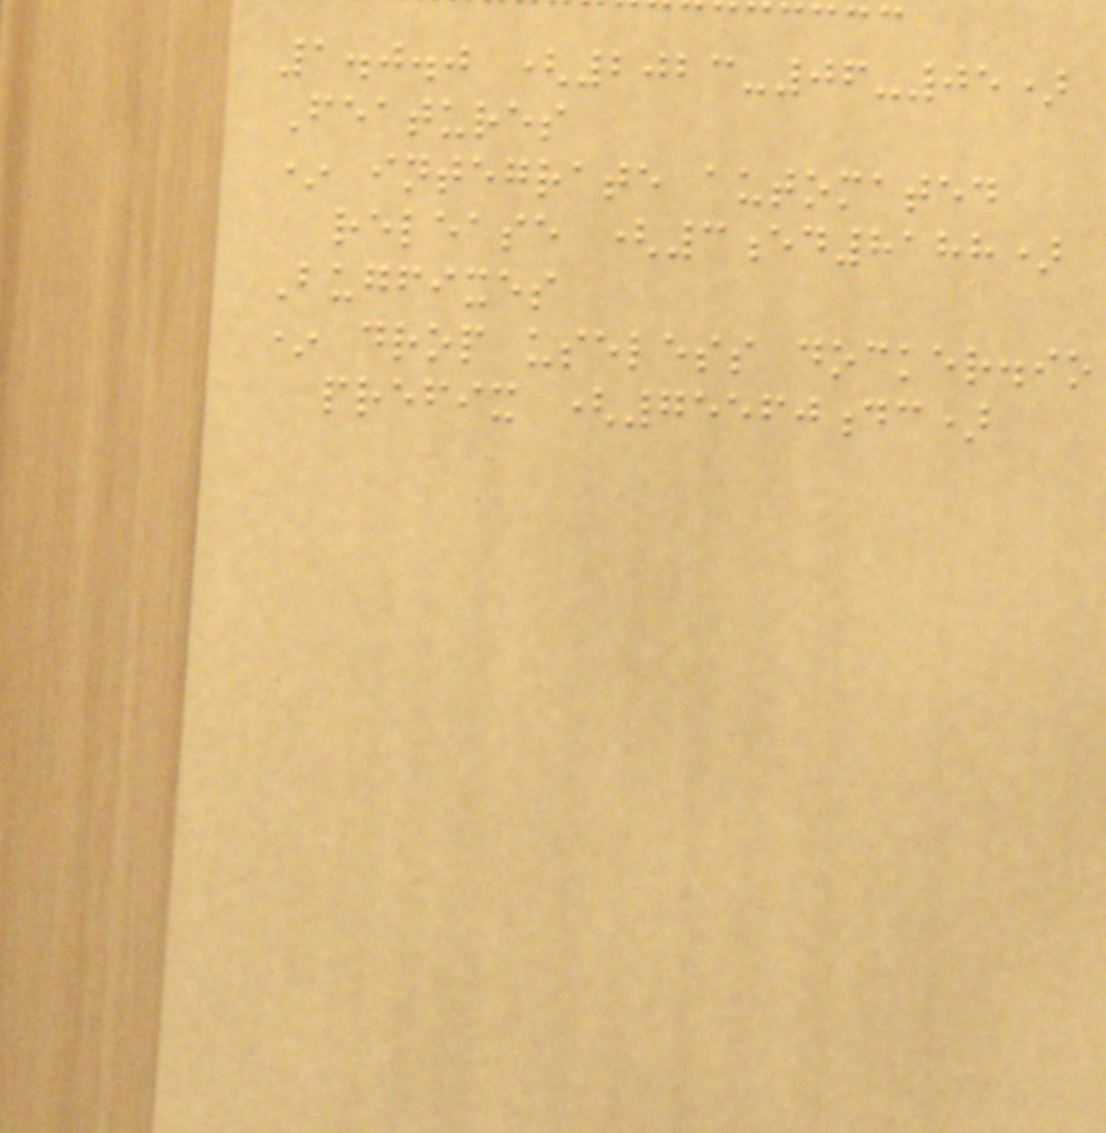1.0.0 (2023-06-05)
Features
* integrate automated
release (3ed8188)
Bugfixes
* drop useless docker.io
prefix (75560dc)
